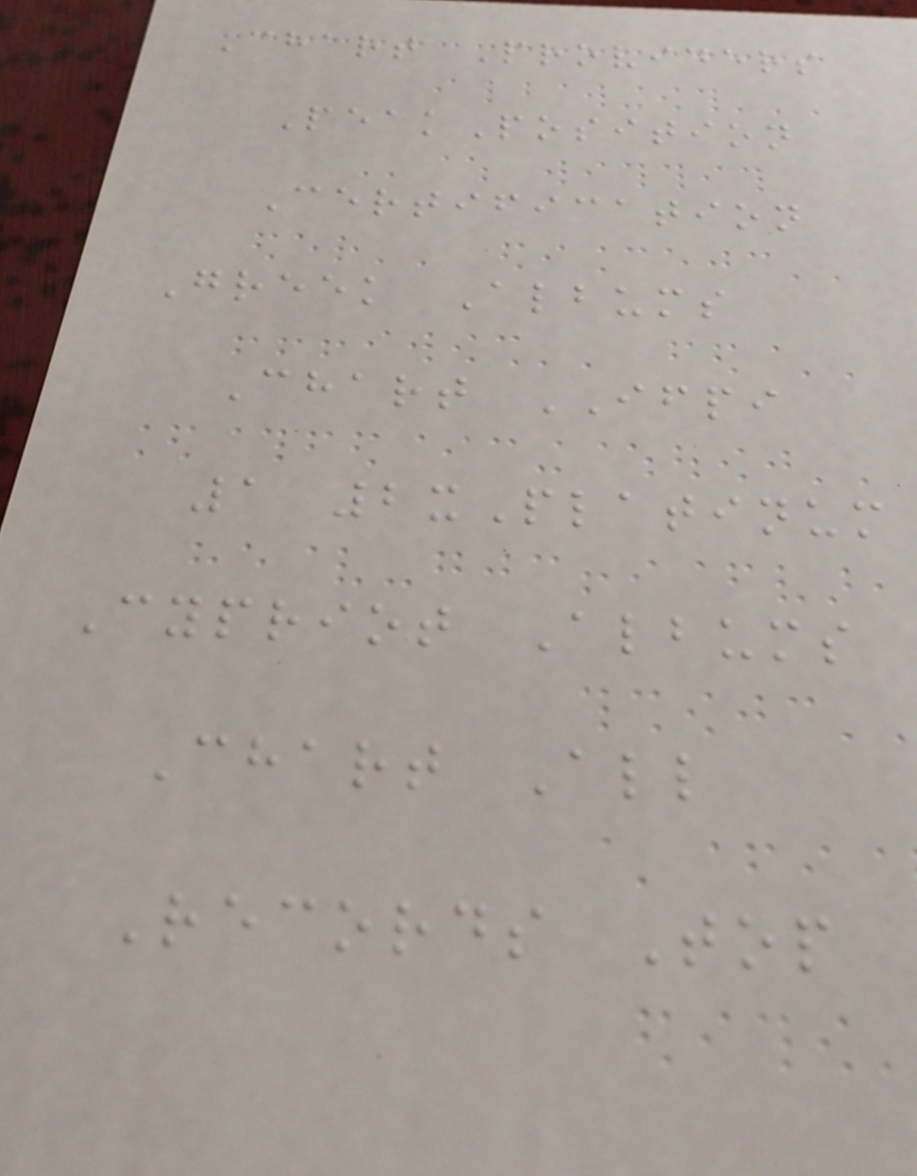Chart Providers
PeakPosition
Certification
Greek Albums
Chart IFPI
1 2xPlatinum
Cypriot Albums
Chart All
Records Top
